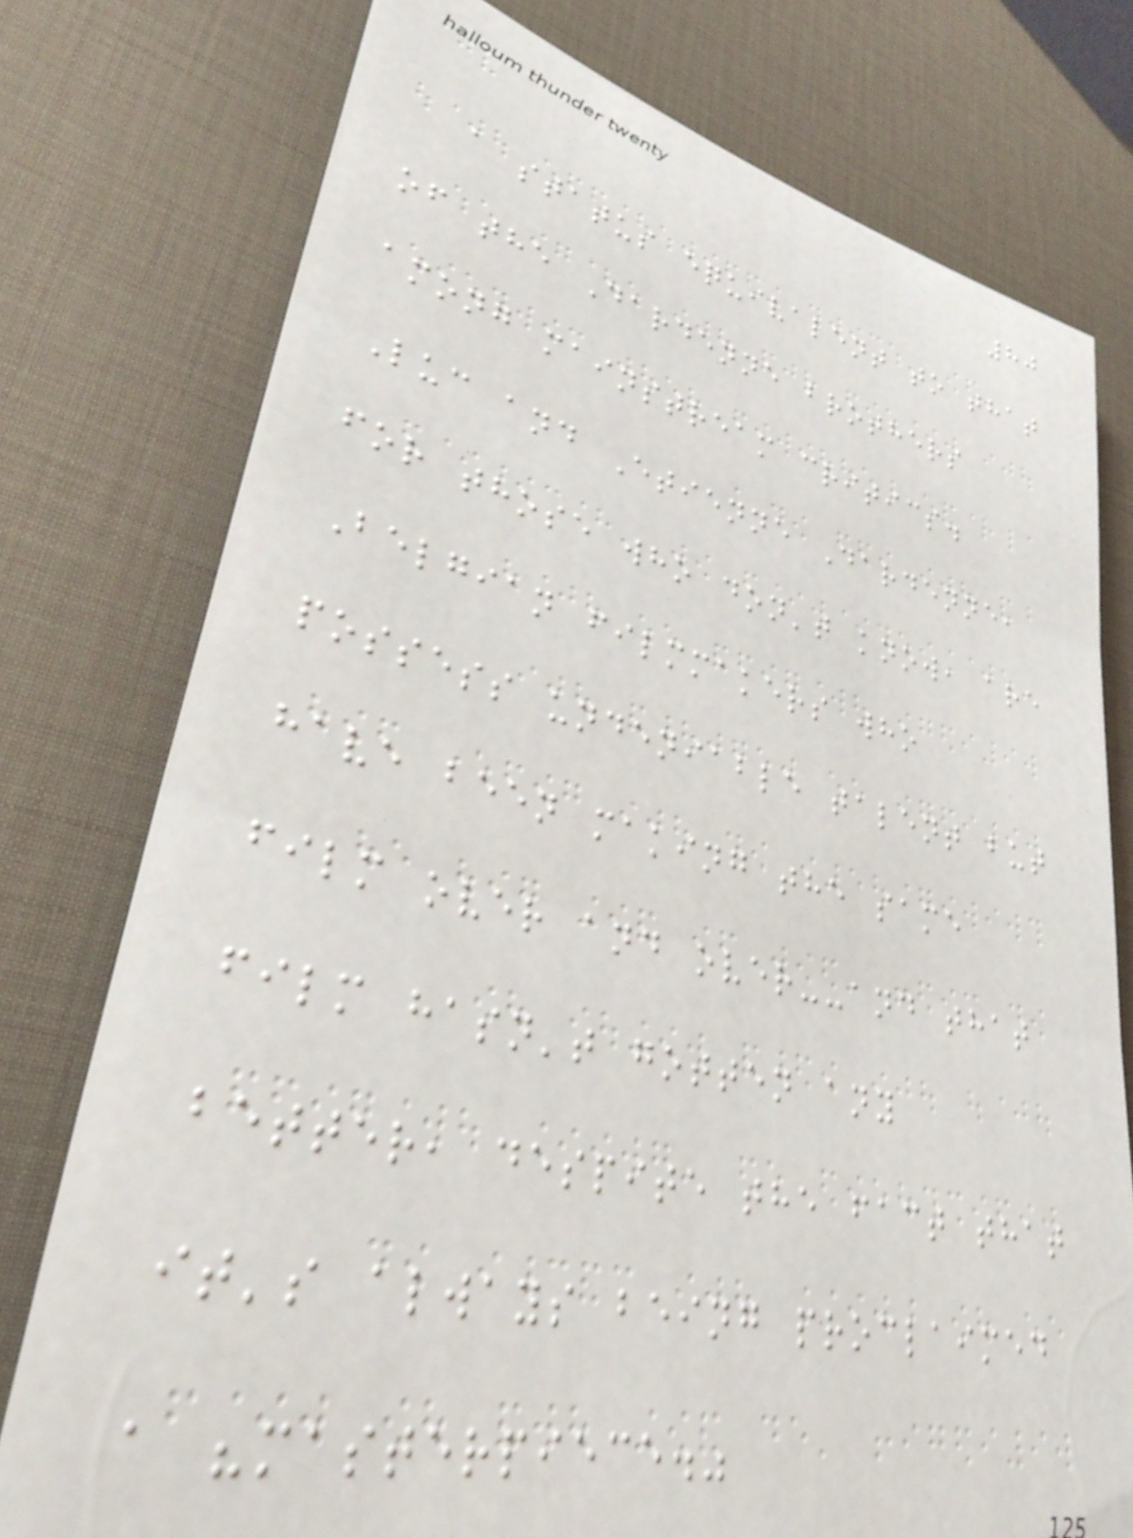80
a status equivalent to that
of the Dardenne brothers
among mainstream critics.
Luc and Etienne Dardenne,
for those who don't know, are
Belgian filmmakers who
possess undeniable talent but
have been making the same
film over and over--and that
film hasn't gotten any
better, despite the fact that
it's always being proclaimed
a "masterpiece."
